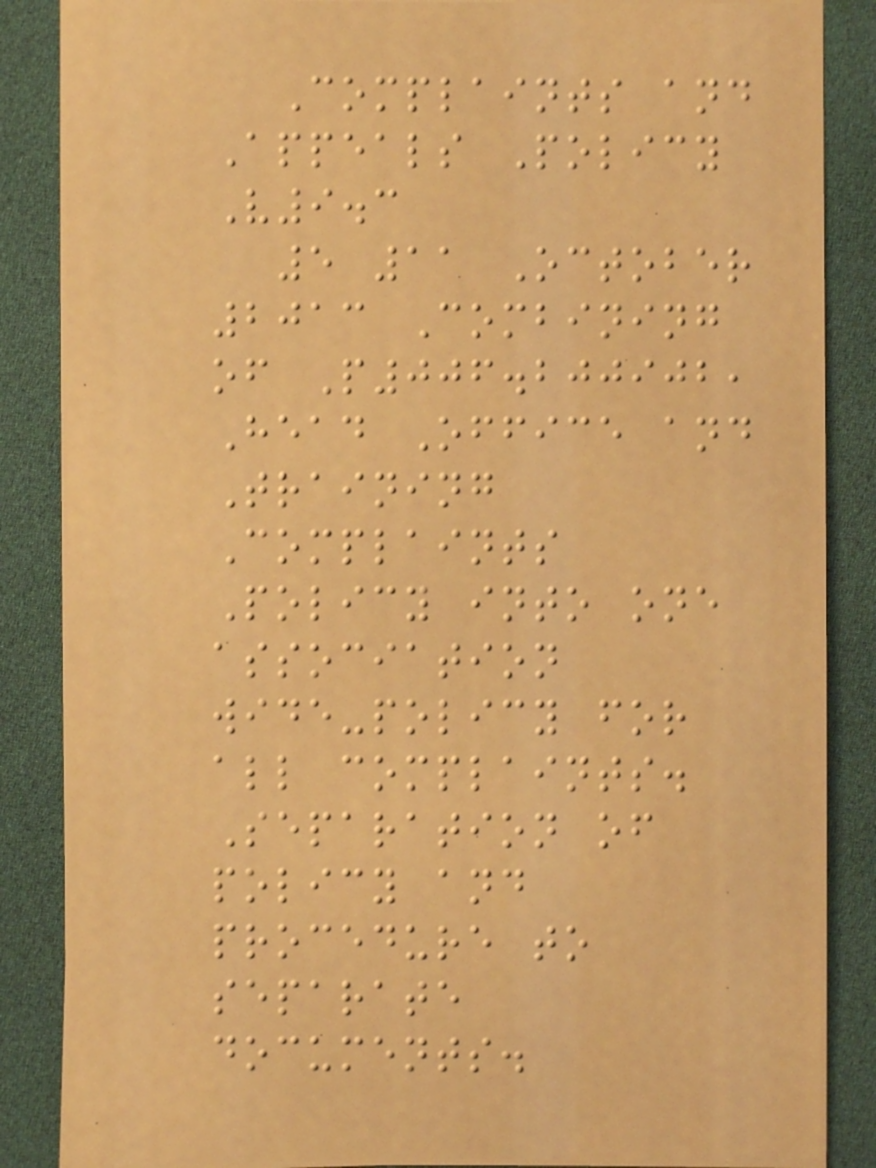Complaints and
Appeals Policy
V9.3
5 11 October
2013 Combining
of P006.200902,
Head Office and
Training
Complaints
Policy into one
association
wide-policy for
all complaints.
Separation of
policy and
procedure to
separate
documents.
